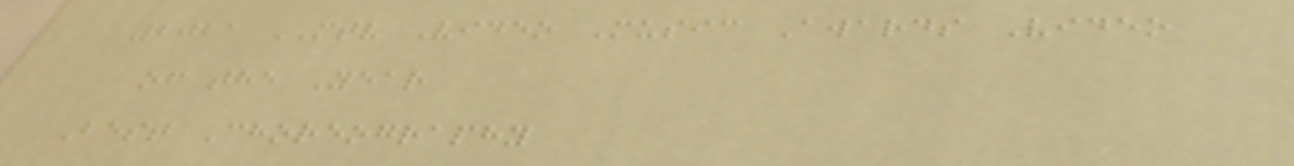2021 MTV Video Music Awards Video
of the Year
Best Choreography
